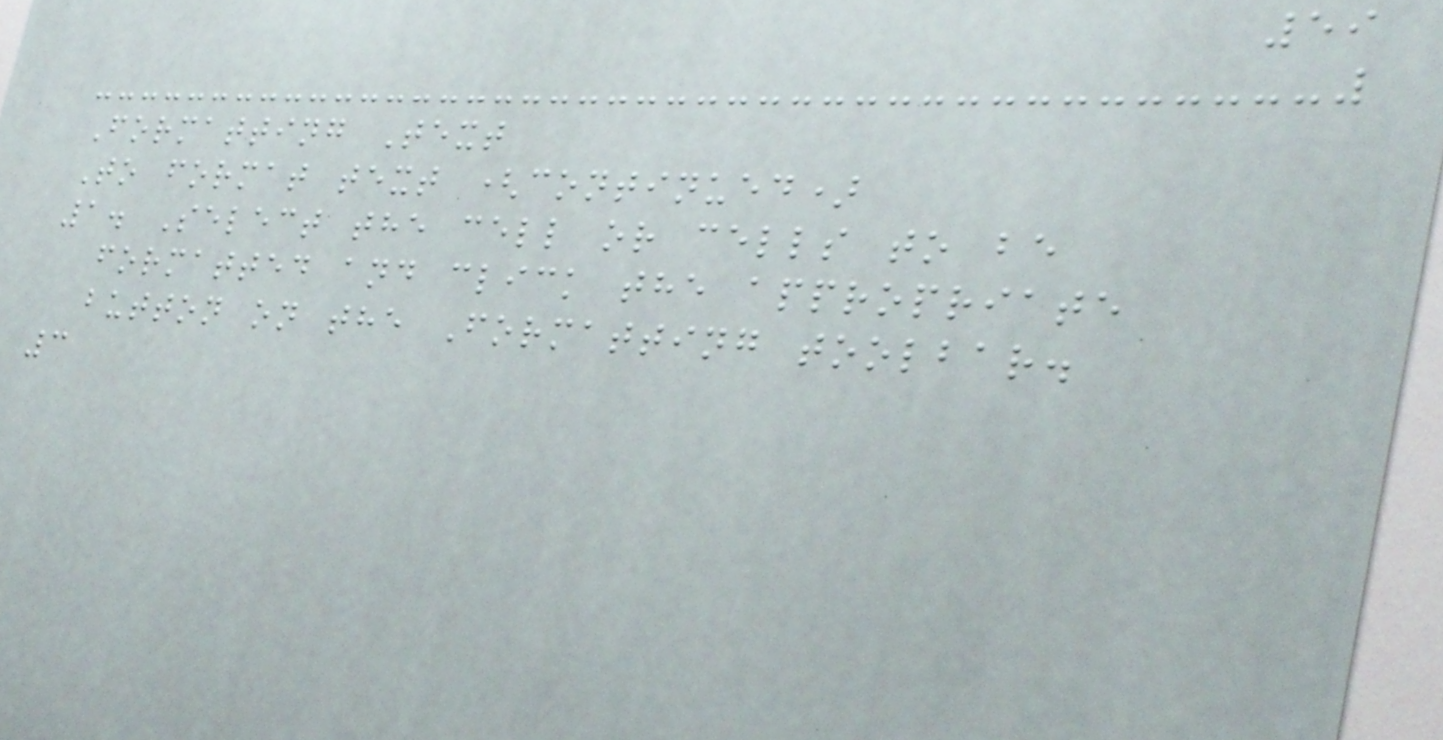59
Formatting Text
To format text (continued)
1. Select the cell or cells to be
formatted and click the appropriate
button on the Formatting toolbar.
3
